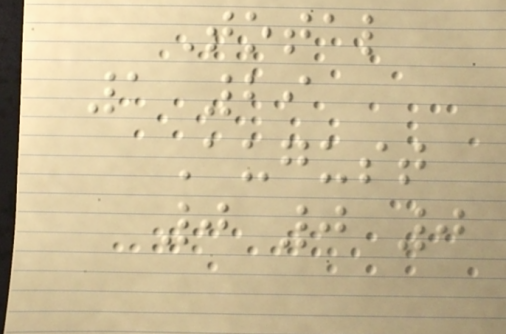Total
1 29
August
0 0 0
